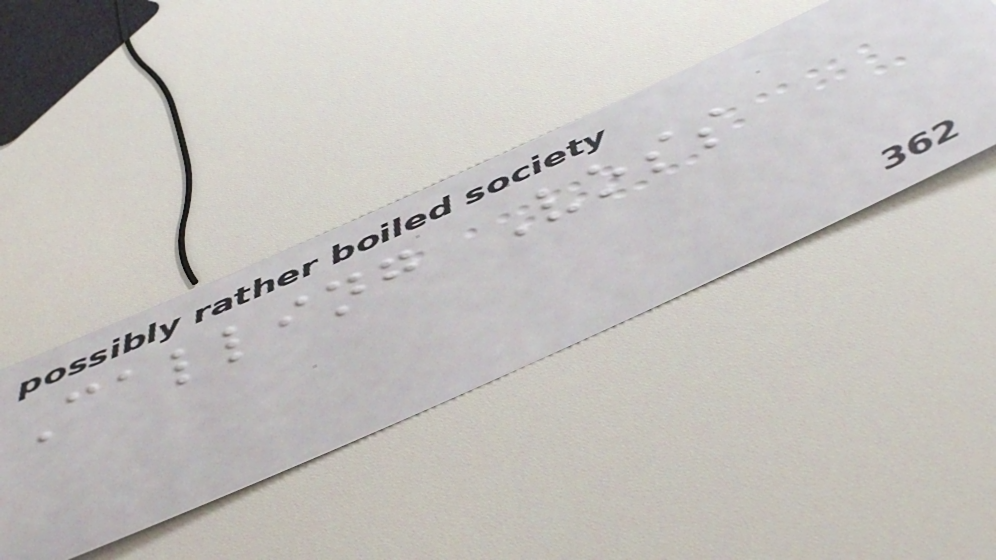Calling Voss
